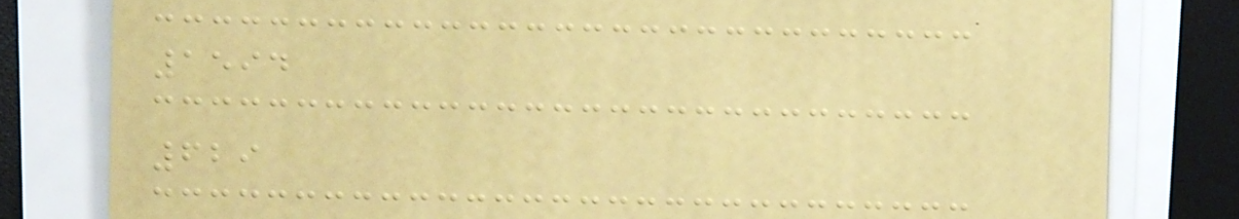1594
629
